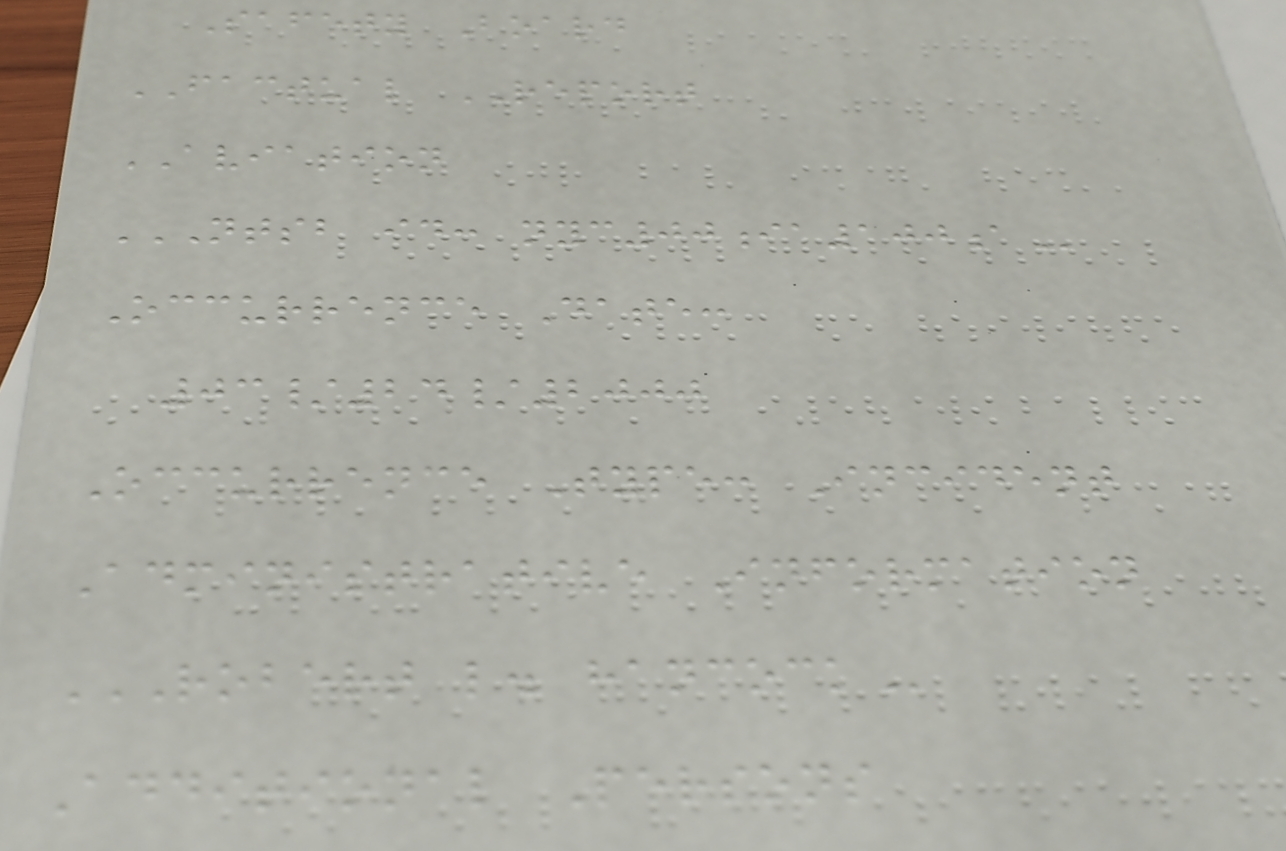Safety Board
FACTUAL REPORT
AVIATION
NTSB ID: NYC00IA100A
Occurrence Date:
03/24/2000
Occurrence Type: Incident
Administrative Information
ROBERT L. HANCOCK
Additional Persons
